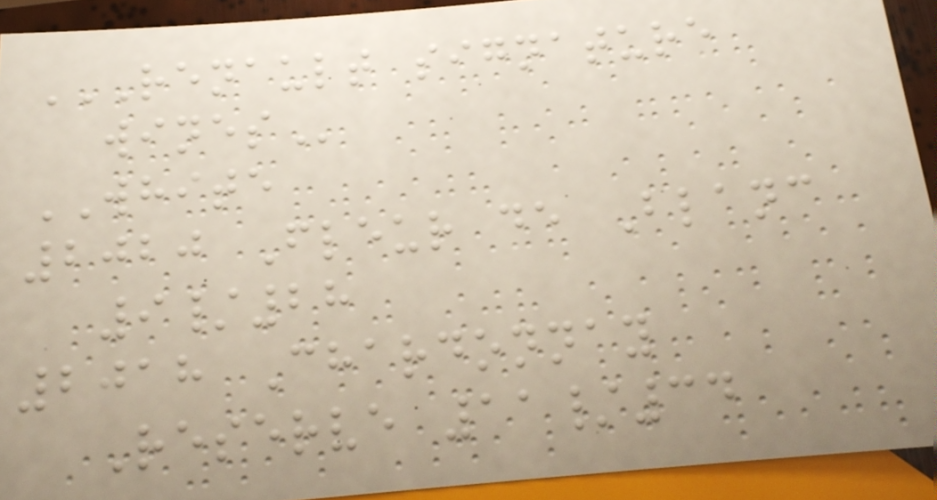RENAULT SIGNATURE
WINES
WHITE
2020 Fleur de Blanc
9/28
2018 Chardonnay
Reserve 11/34
